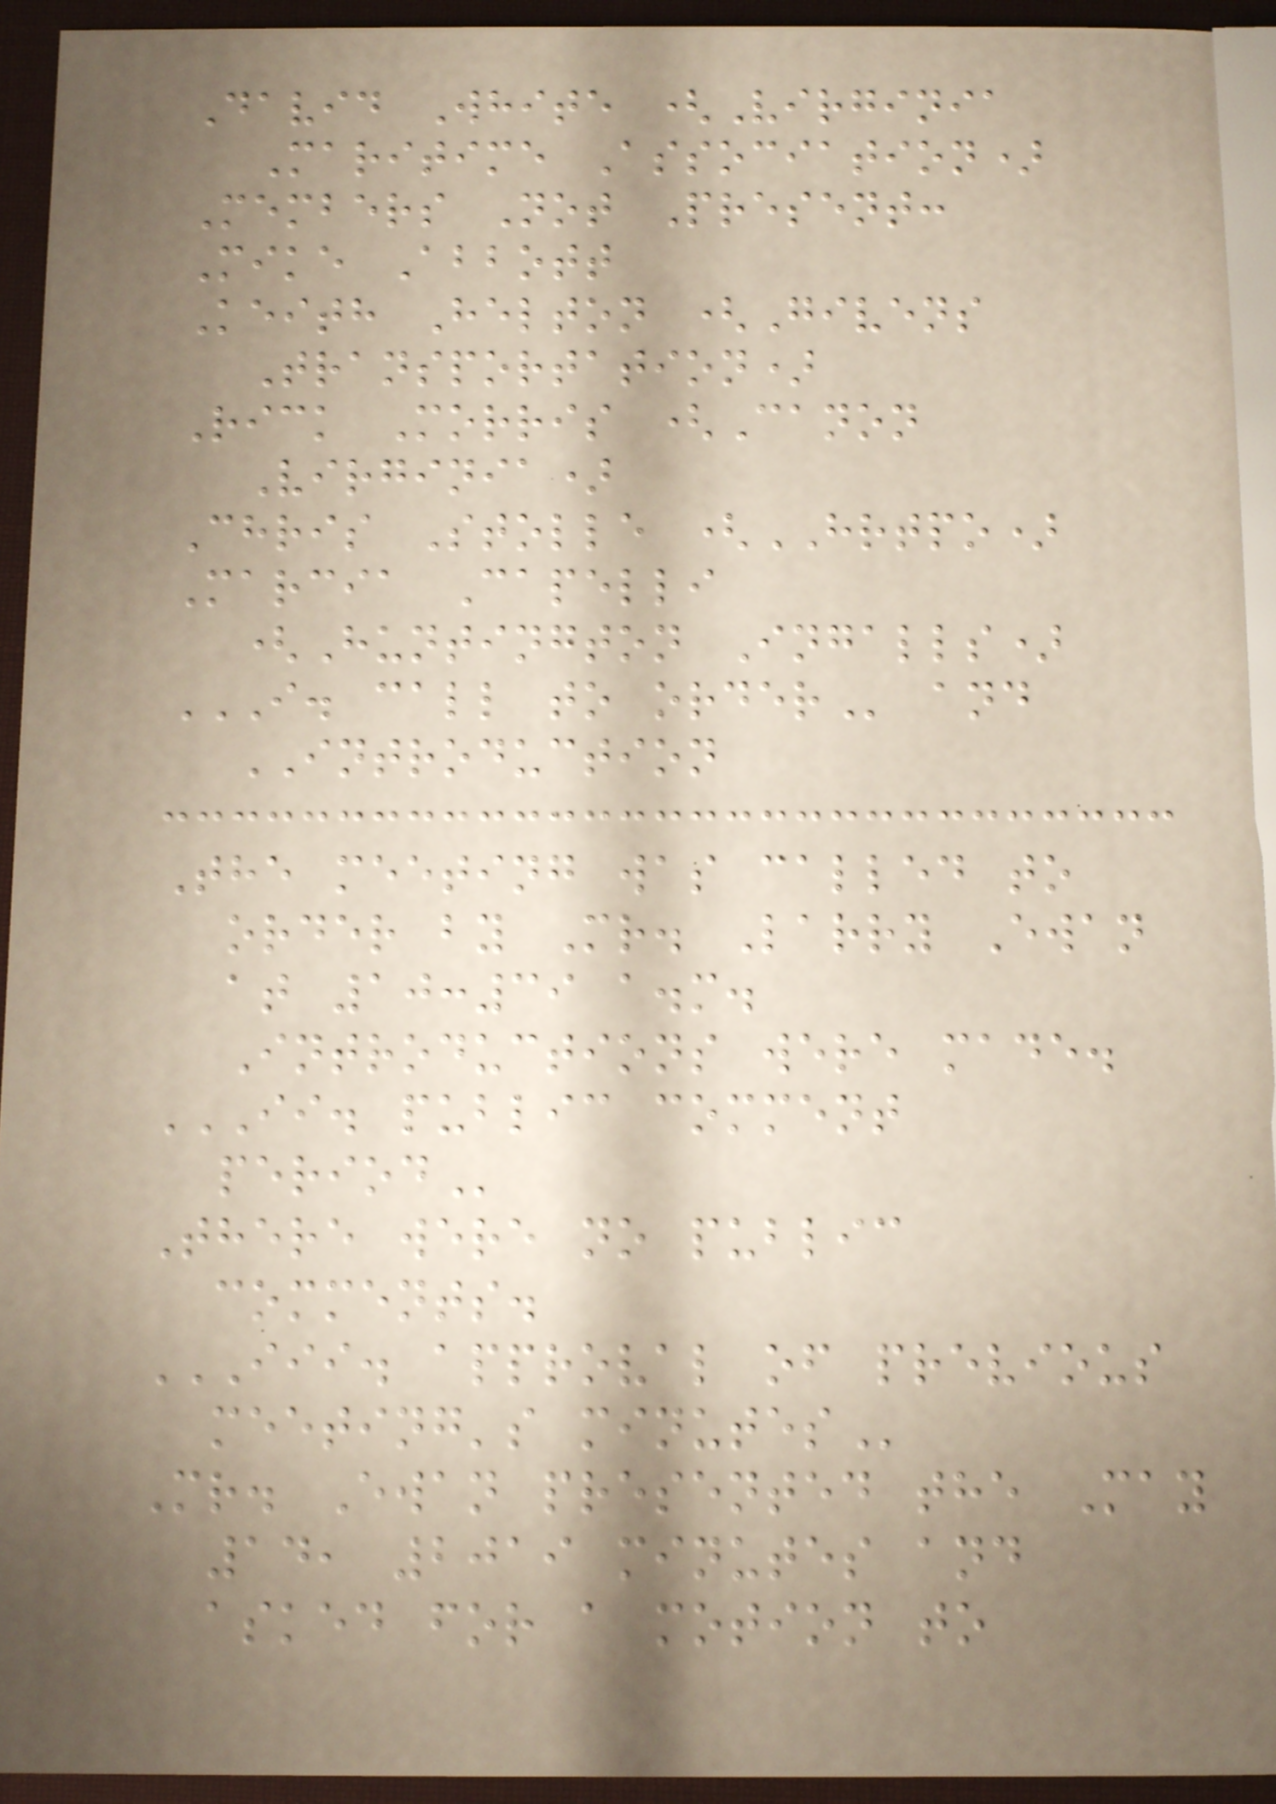David White (Virginia
Maritime Association)
Members Not Present:
Mike Abbott
Keith Helton (Givens
Transportation)
Rick Morris (Canon
Virginia)
Chris Stolle (HRTPO)
Marcia Capelli
(Huntington Ingalls)
I. CALL TO ORDER and
INTRODUCTION
The meeting was called to
order by Mr. Larry Ewan
at 10:39 a.m.
Introductions were made.
II. PUBLIC COMMENT
PERIOD
There were no public
comments.
III. APPROVAL OF PREVIOUS
MEETING'S MINUTES
Mr. Ewan presented the May
14, 2019 minutes and
asked for a motion to
